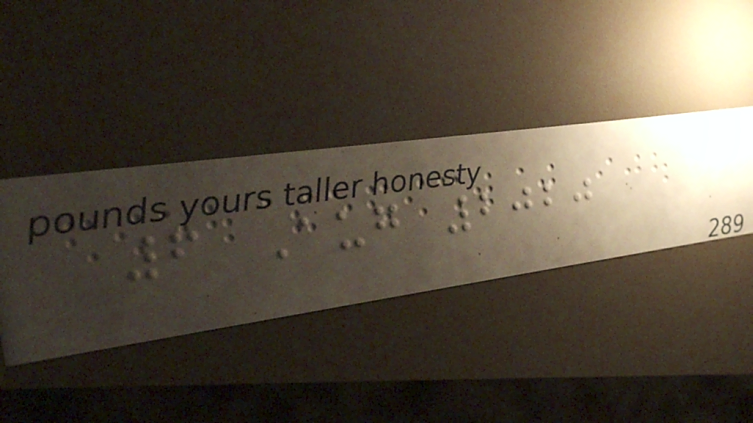6 Aug 2020
